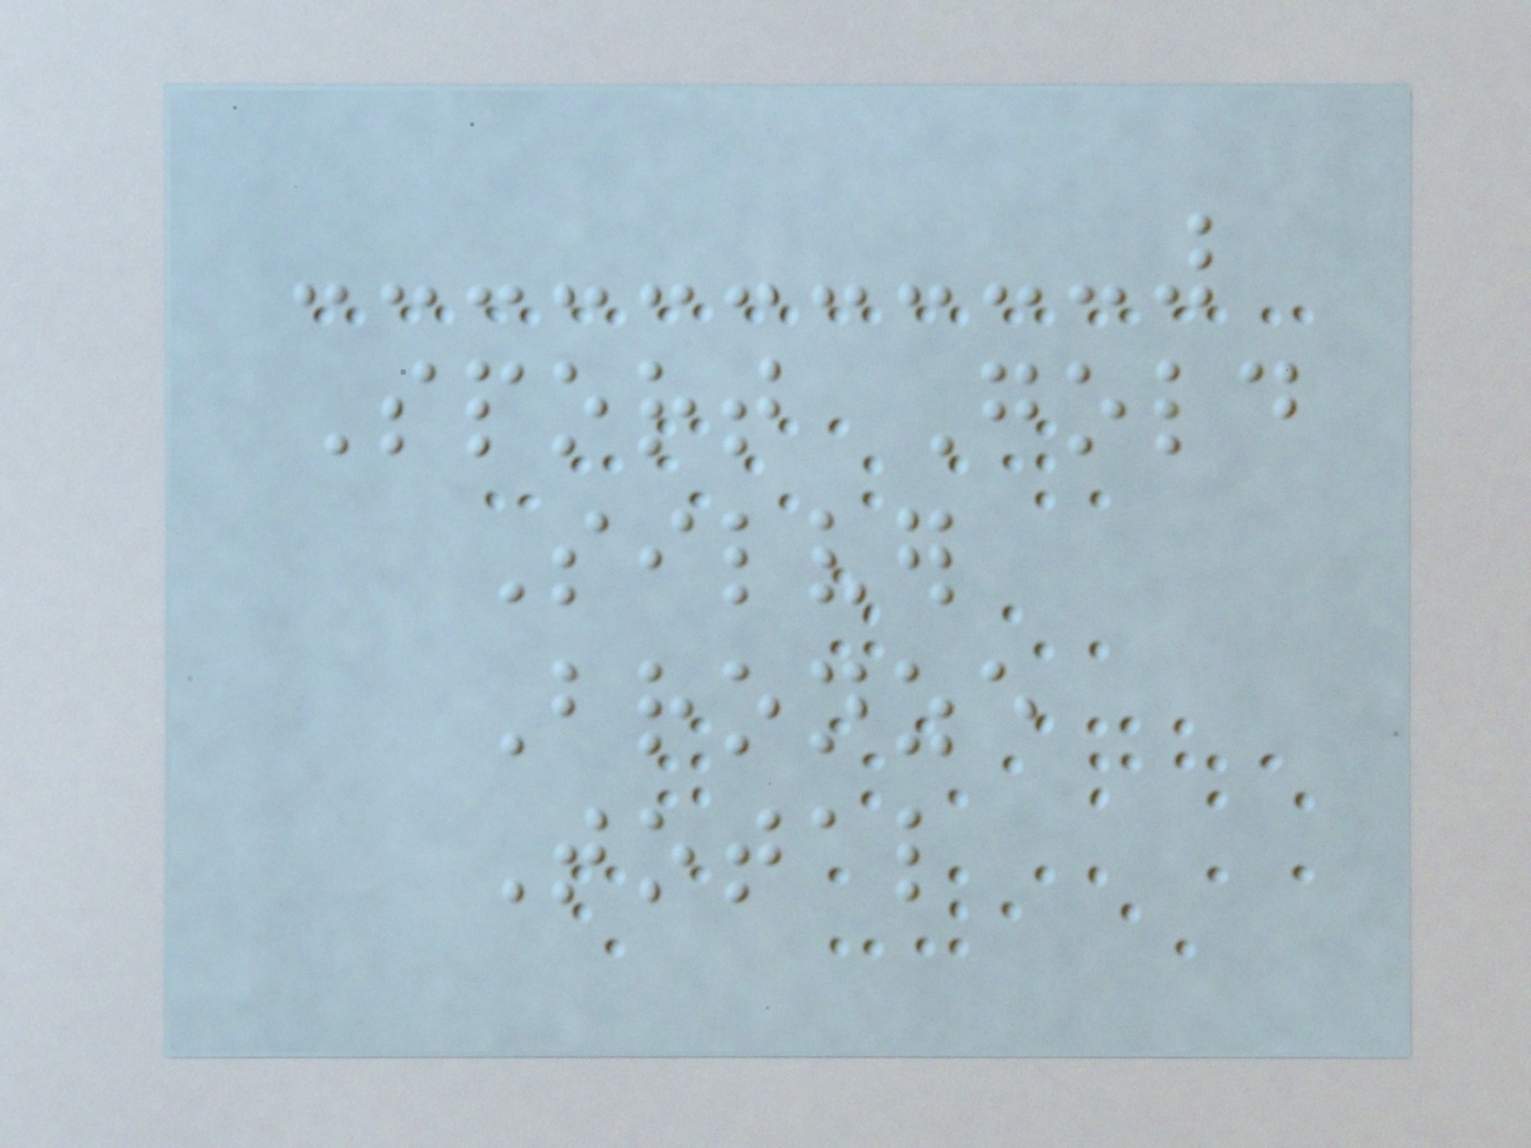Sport Gold
Silver
Bronze
Total
